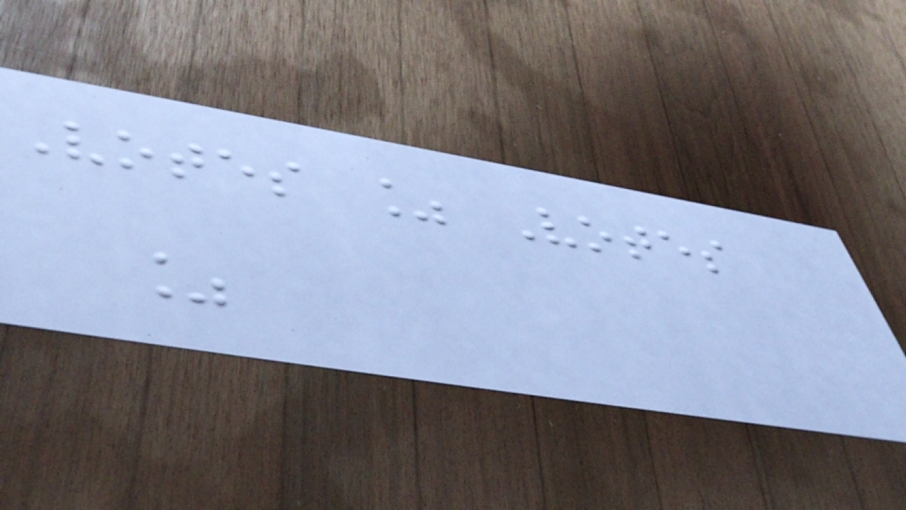Votes % Votes
%
